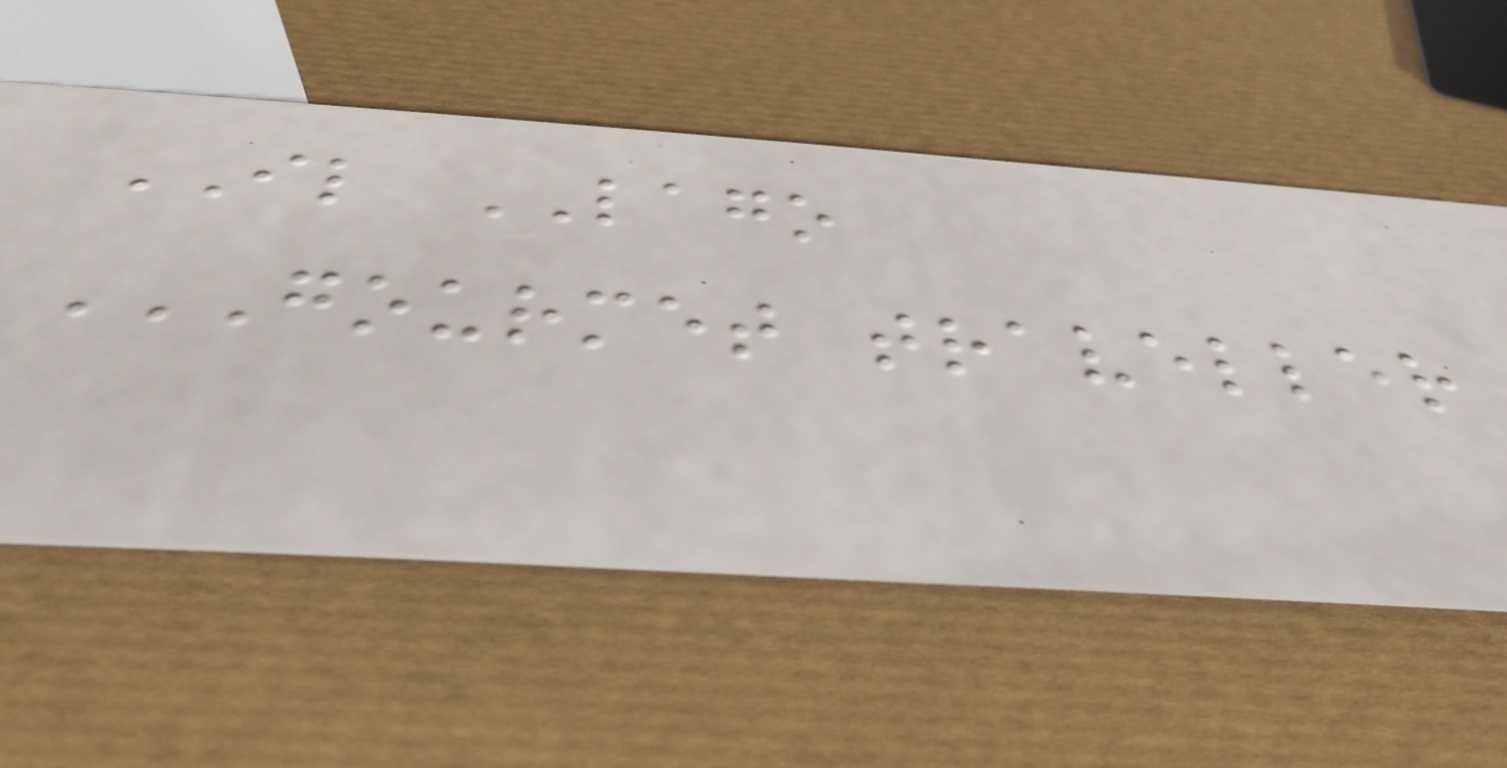IL LAGO
GOURMET TRAVELLER
